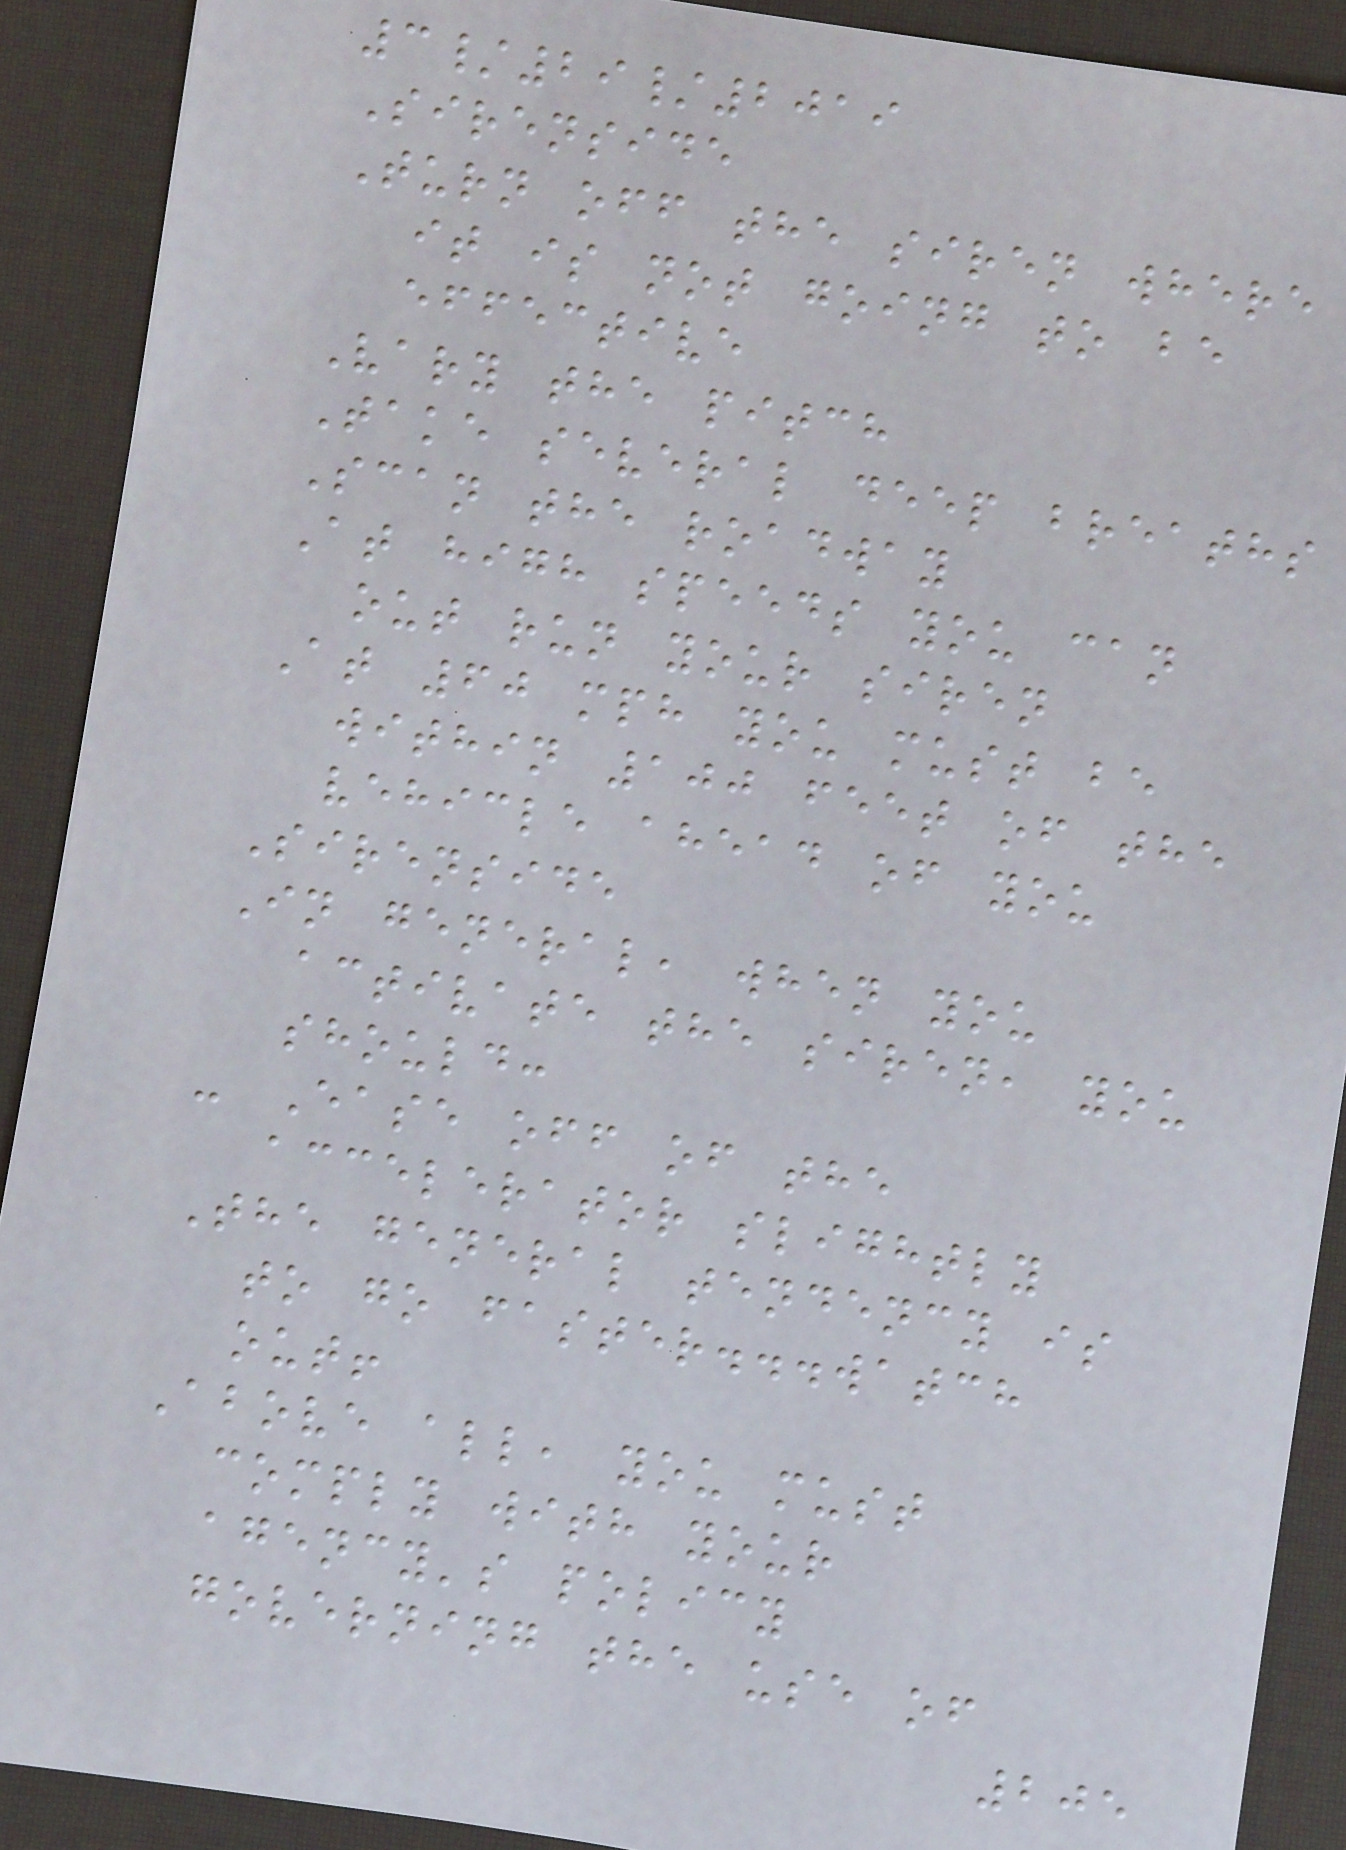3/29/2019
Sirenside
Turn off the siren where
it is not going to be
effective
Vary the pitch
Take several deep breaths
Scan the roadway
At high speeds you can
out run your siren
At 60 mph you must be
within 100 feet of the
vehicle ahead of you
Sirenside
In general, when you
activate the siren, you
should:
- Ease off of the
accelerator slightly
The general tendency is
to go faster...watch
out!
Above all, you must
comply with your
agency's policy
governing the use of
205
